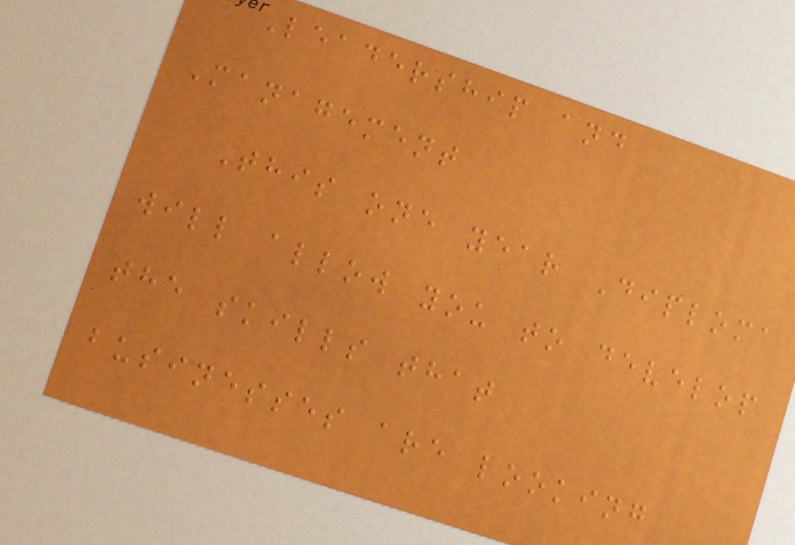Leadership and
Management
This one year Diploma
will allow you to develop
the skills that
businesses are looking
